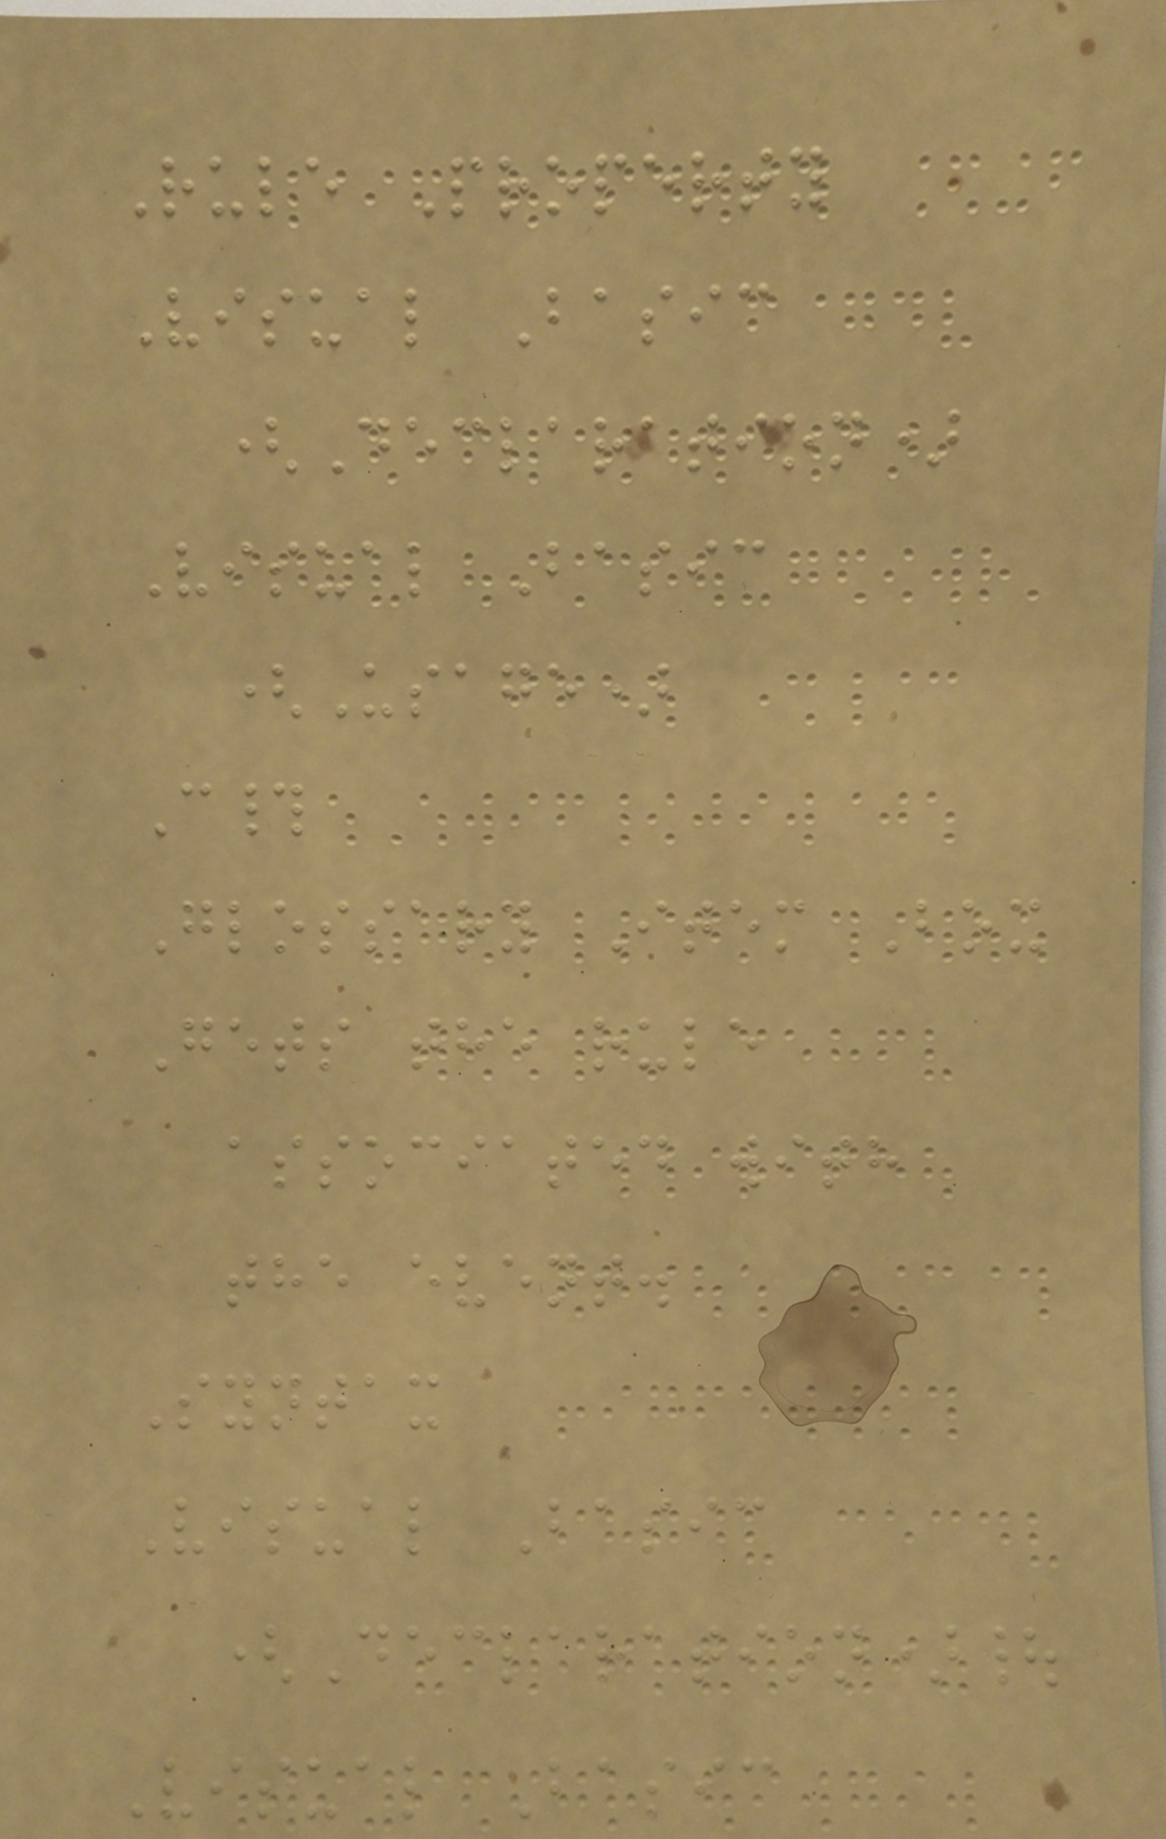Rule Property
Visual Basic
(Declaration)
Visual Basic
(Usage)
C#
Glossary Item Box
Gets the rule
associated with
the event.
Syntax
Visual Basic
(Declaration)|
Visual Basic
